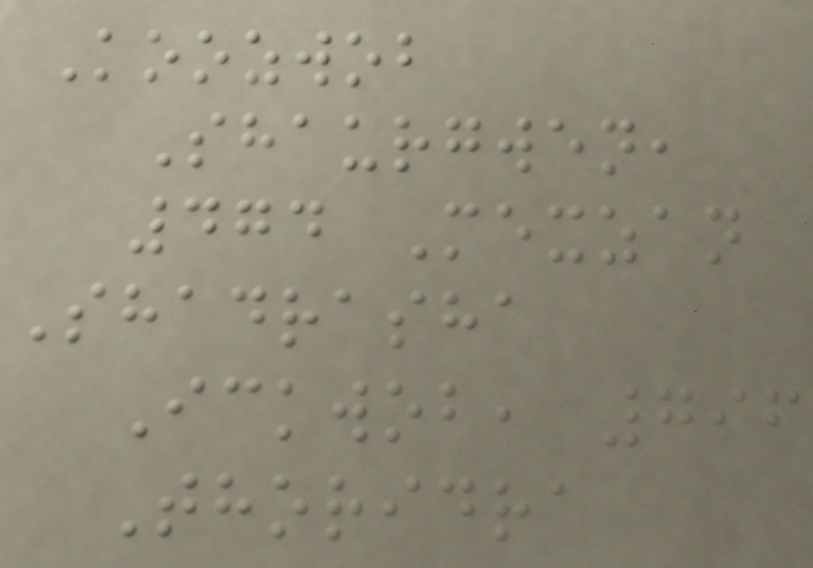Koozwob
Shaurgwen,
474 Mexzan
Shadrasha
Ickwob, 796
Thoridra
